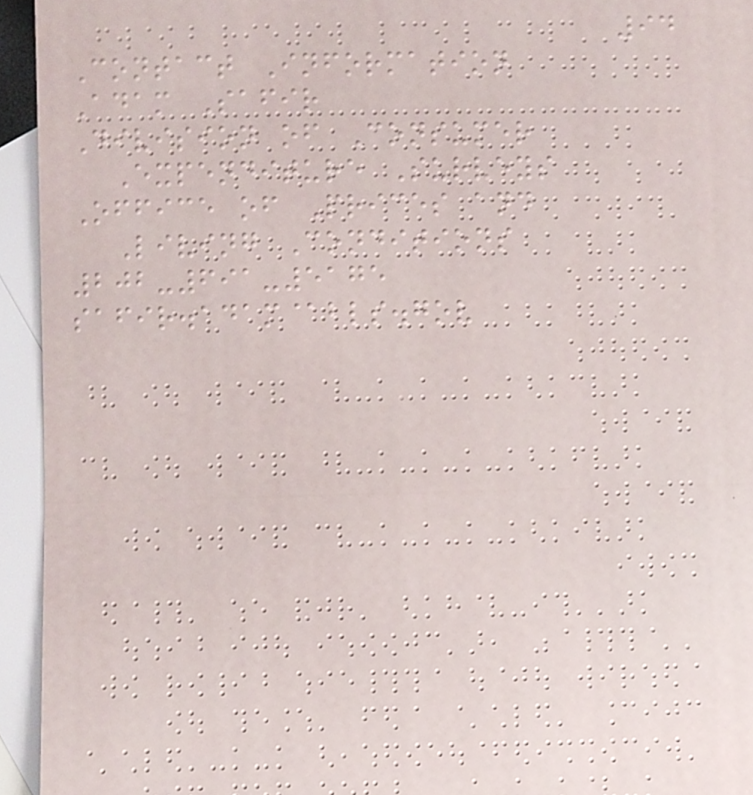94
Contact Information
Adam Safir
Division of Consumer
Expenditure Surveys
Office of Prices and
Living Conditions
202-691-5175
safir.adam@bls.gov
